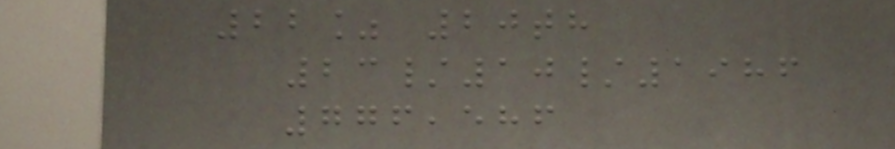22% 20th
23/10/1986
776,586
